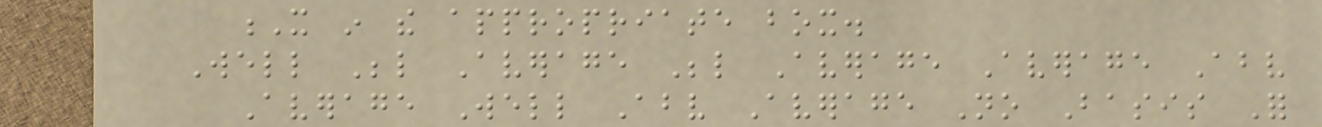X in the appropriate box.
Well Below Average Below Average Average Above
Average Well Above Average No Basis For
